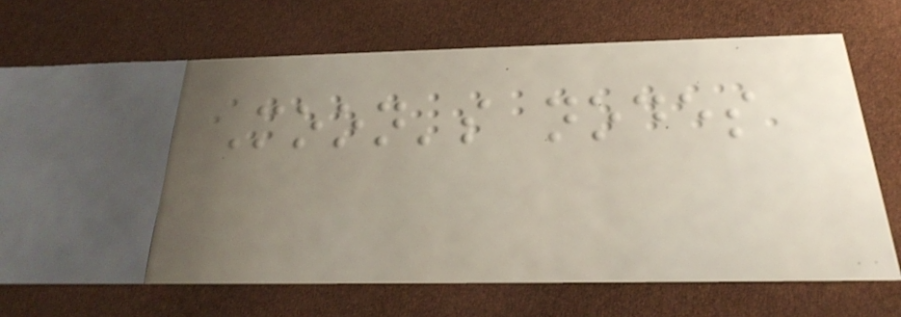Moon's nodes
